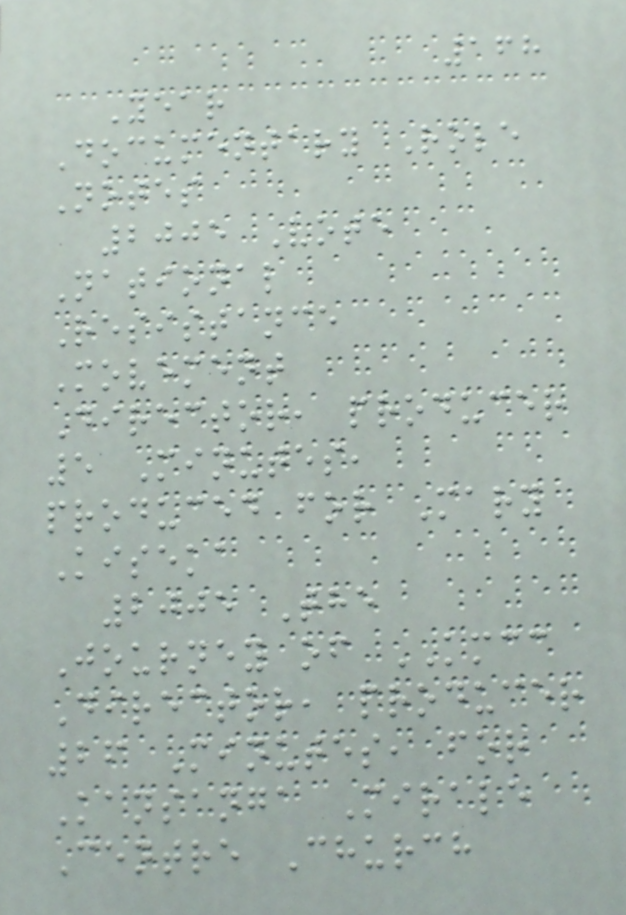168
Year
Documentary Role
Notes
2005 Vote
National
Resistance
Movement
Director, producer
5 Minutes,
produced for Mary
Kiseka
2005 The
Journey of KMCC
Director, producer
26 Minutes, for
Kansanga Mirale
Centre Church
